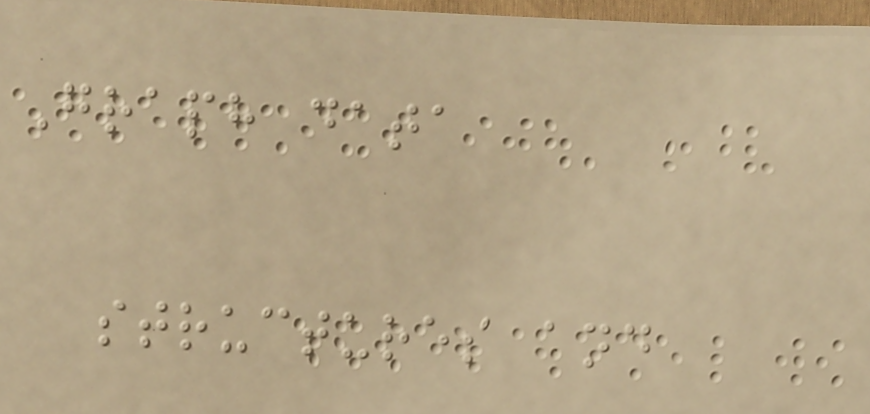Graph data
structures and
